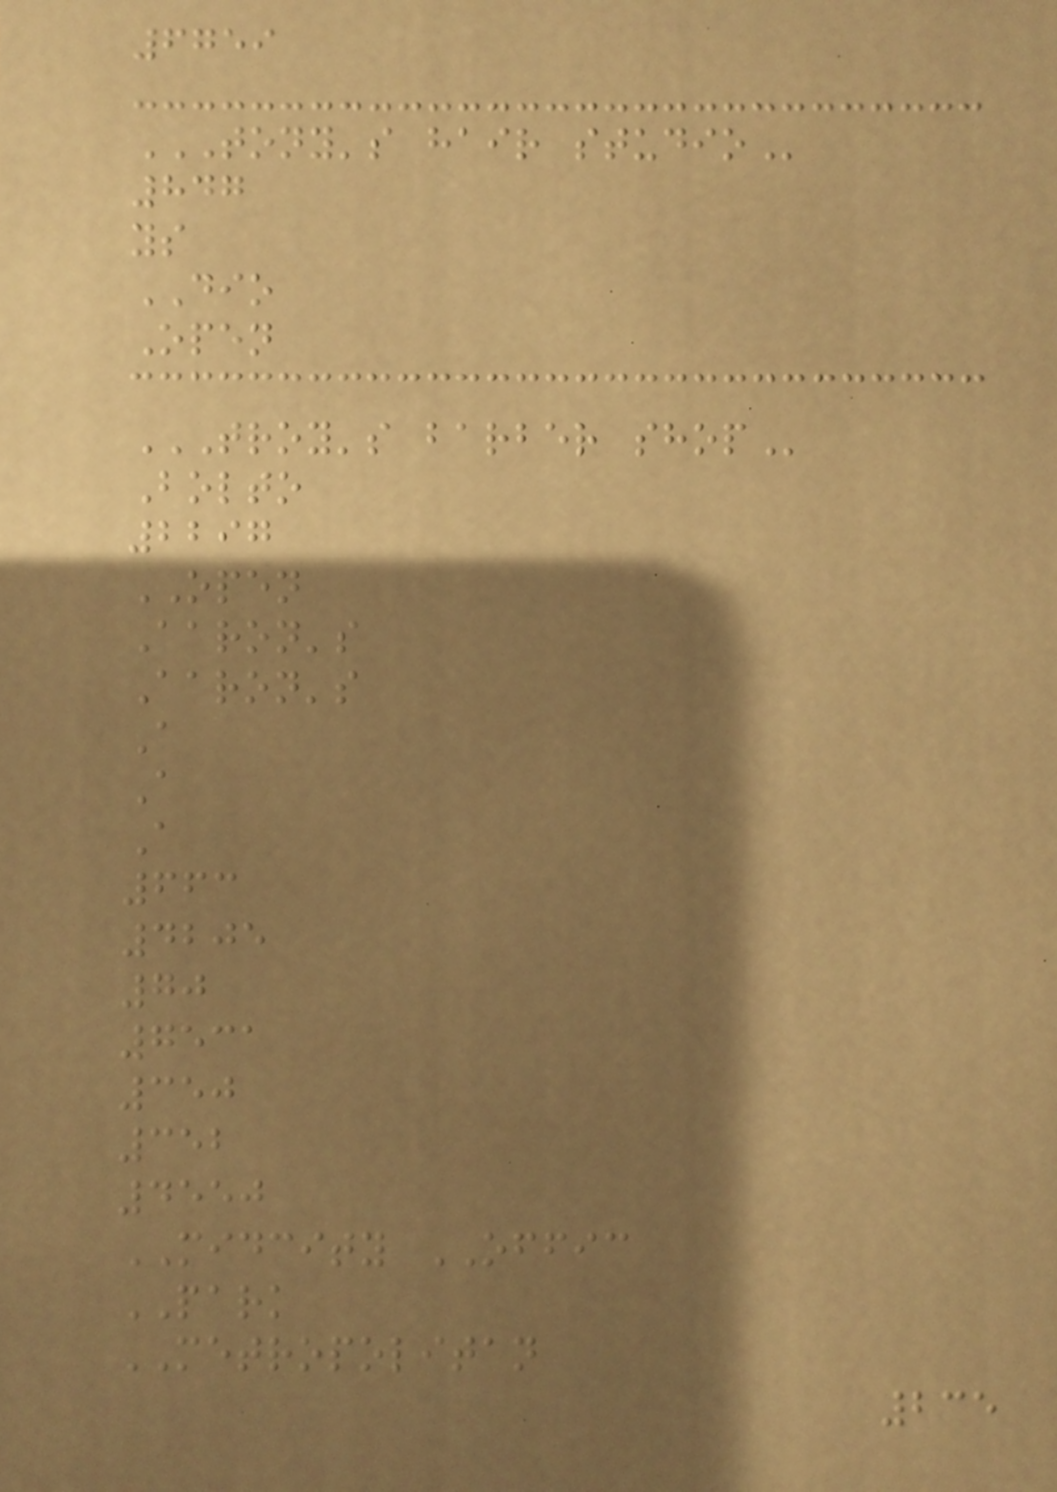6759
TONY'S HAIR STUDIO
847
ys
DIO
Open
TROY'S BARBER SHOP
Bolto
2297
OPEN
Aaron's
Aaron's
A
A
A
663
4205
70
7531
350
352
4550
MIDCITY OFFIC
PARK
METROPOLITAN
235
